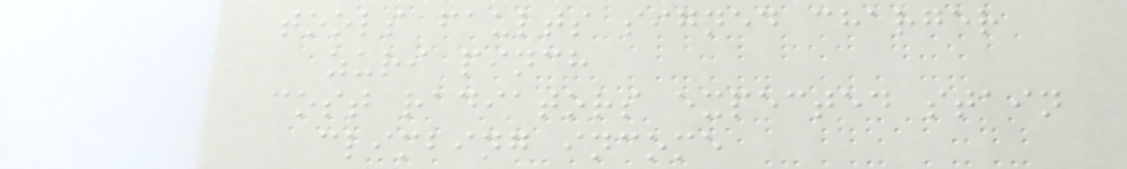tools faults signed charger
zuri pinch
cost radiators expected stain
climbing income
